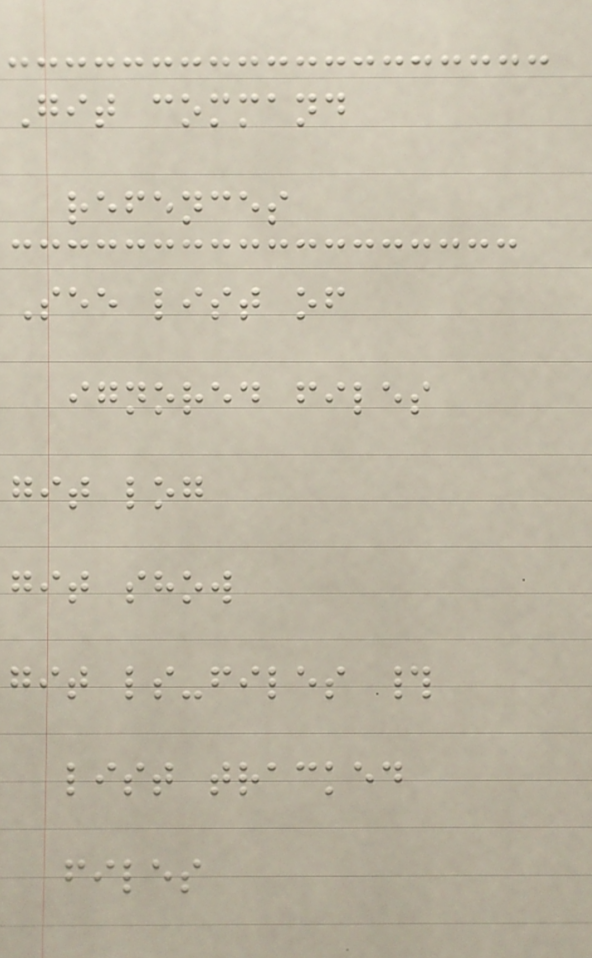Git command
refences
See list of
ignored files
git log
git show
git ls-files #
list tracked
files
